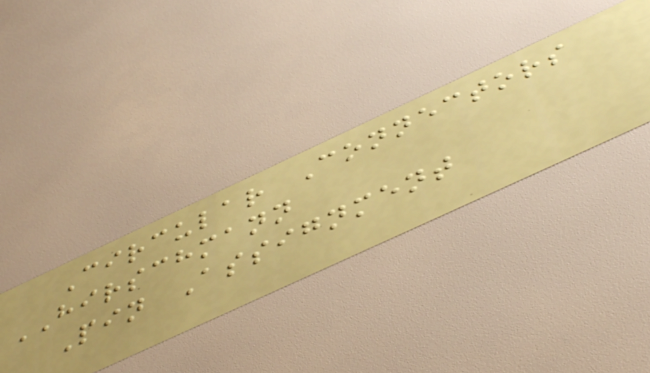Circular Connectors
HIRSCHMANN
Pin Assignment
